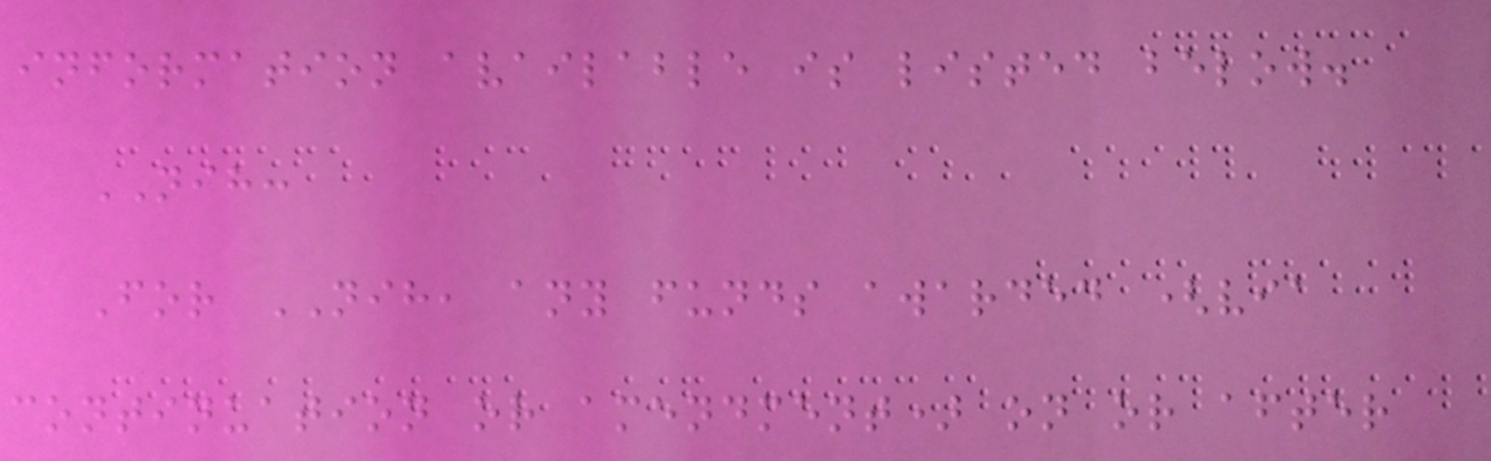information available is listed below.
NIH:
For NIH, any funds awarded (via
continuation or amendment) on or after
